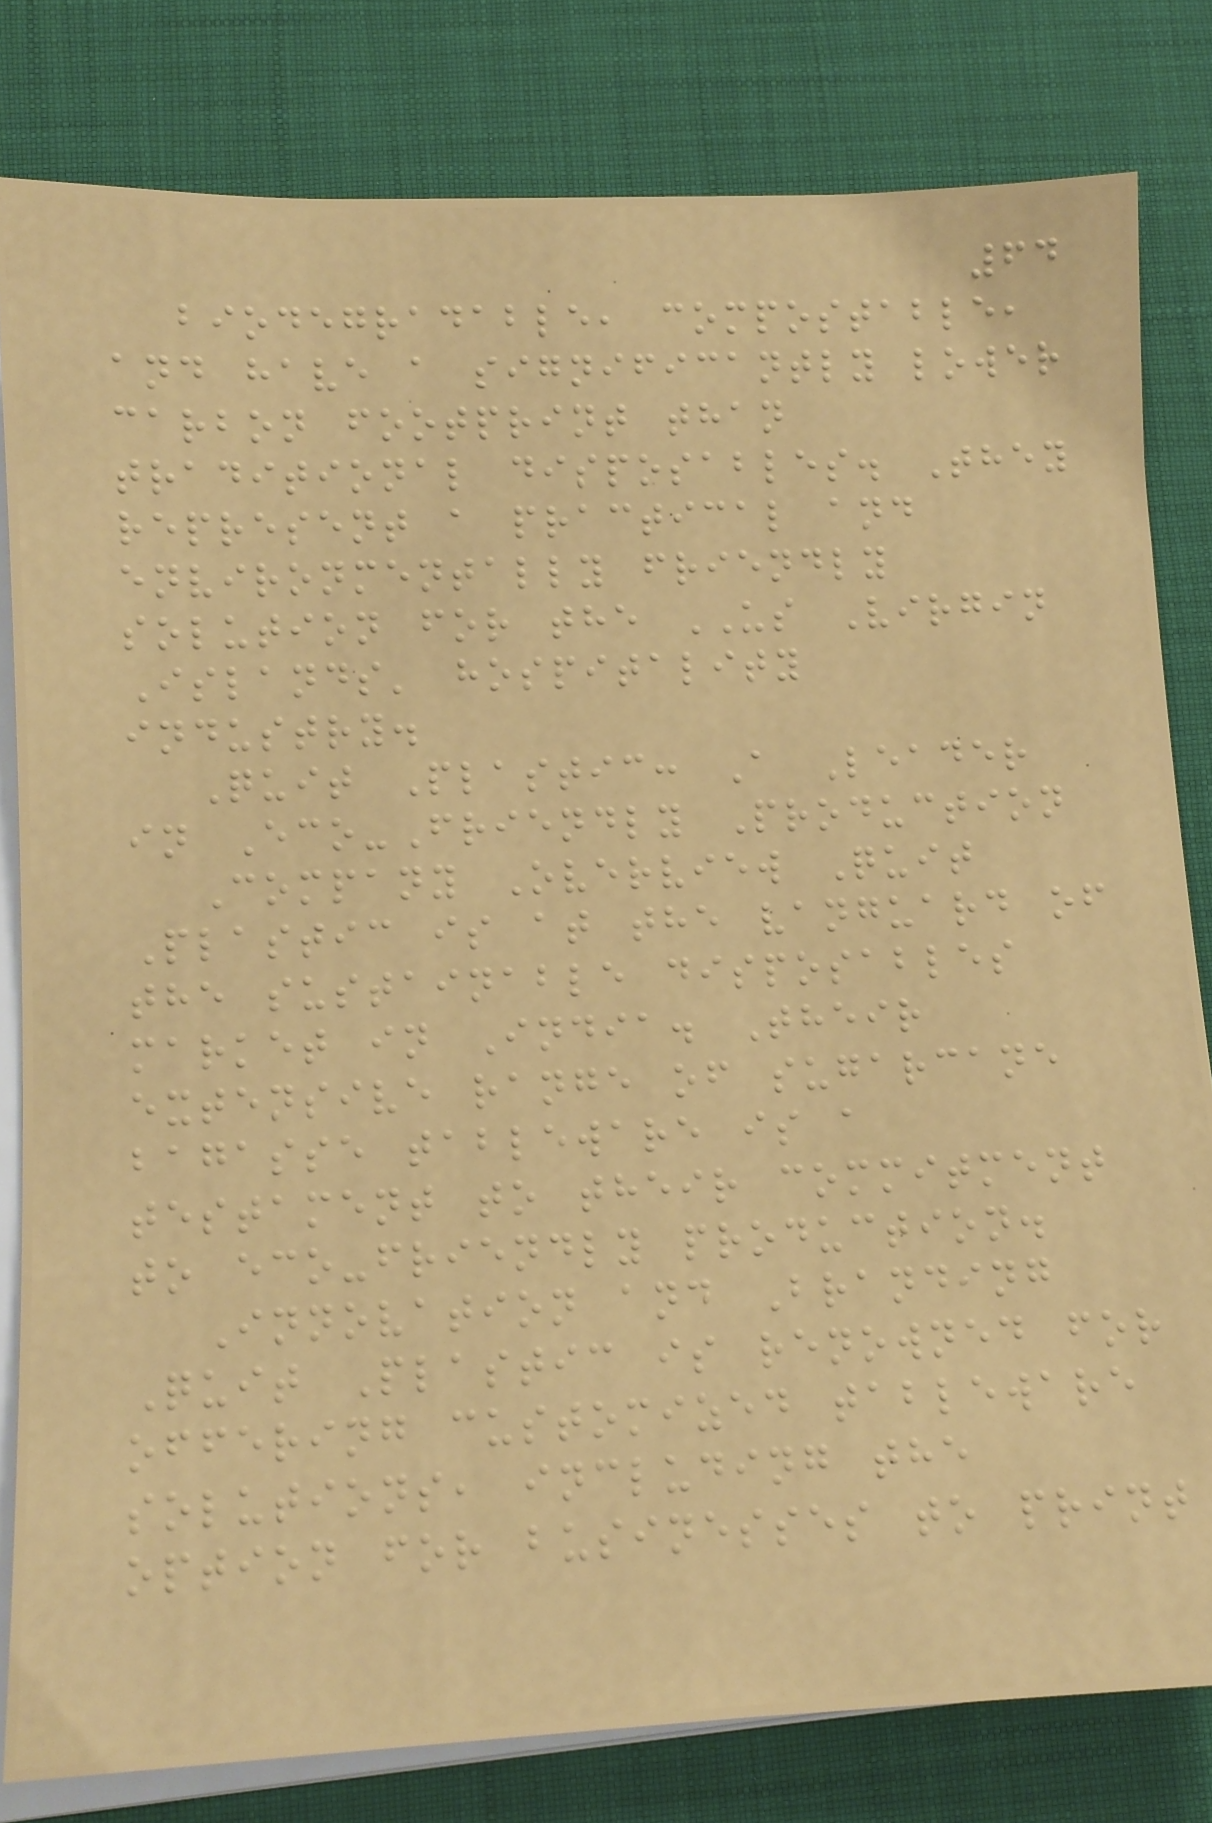64
biodegradable, compostable,
and have a significantly lower
carbon footprint than
traditional disposables. They
represent a practical and
environmentally friendly
solution for the US Virgin
Islands' hospitality
industry.
Quit Plastic: A Leader
in Eco-Friendly Production
Company Overview Quit
Plastic is at the vanguard of
the sustainable disposables
market in India. Their
extensive range of sugarcane
bagasse tableware is a
testament to their commitment
to eco-friendly production.
Innovation and Branding
Quit Plastic is renowned for
offering customized tableware
solutions, including the
option for businesses to print
